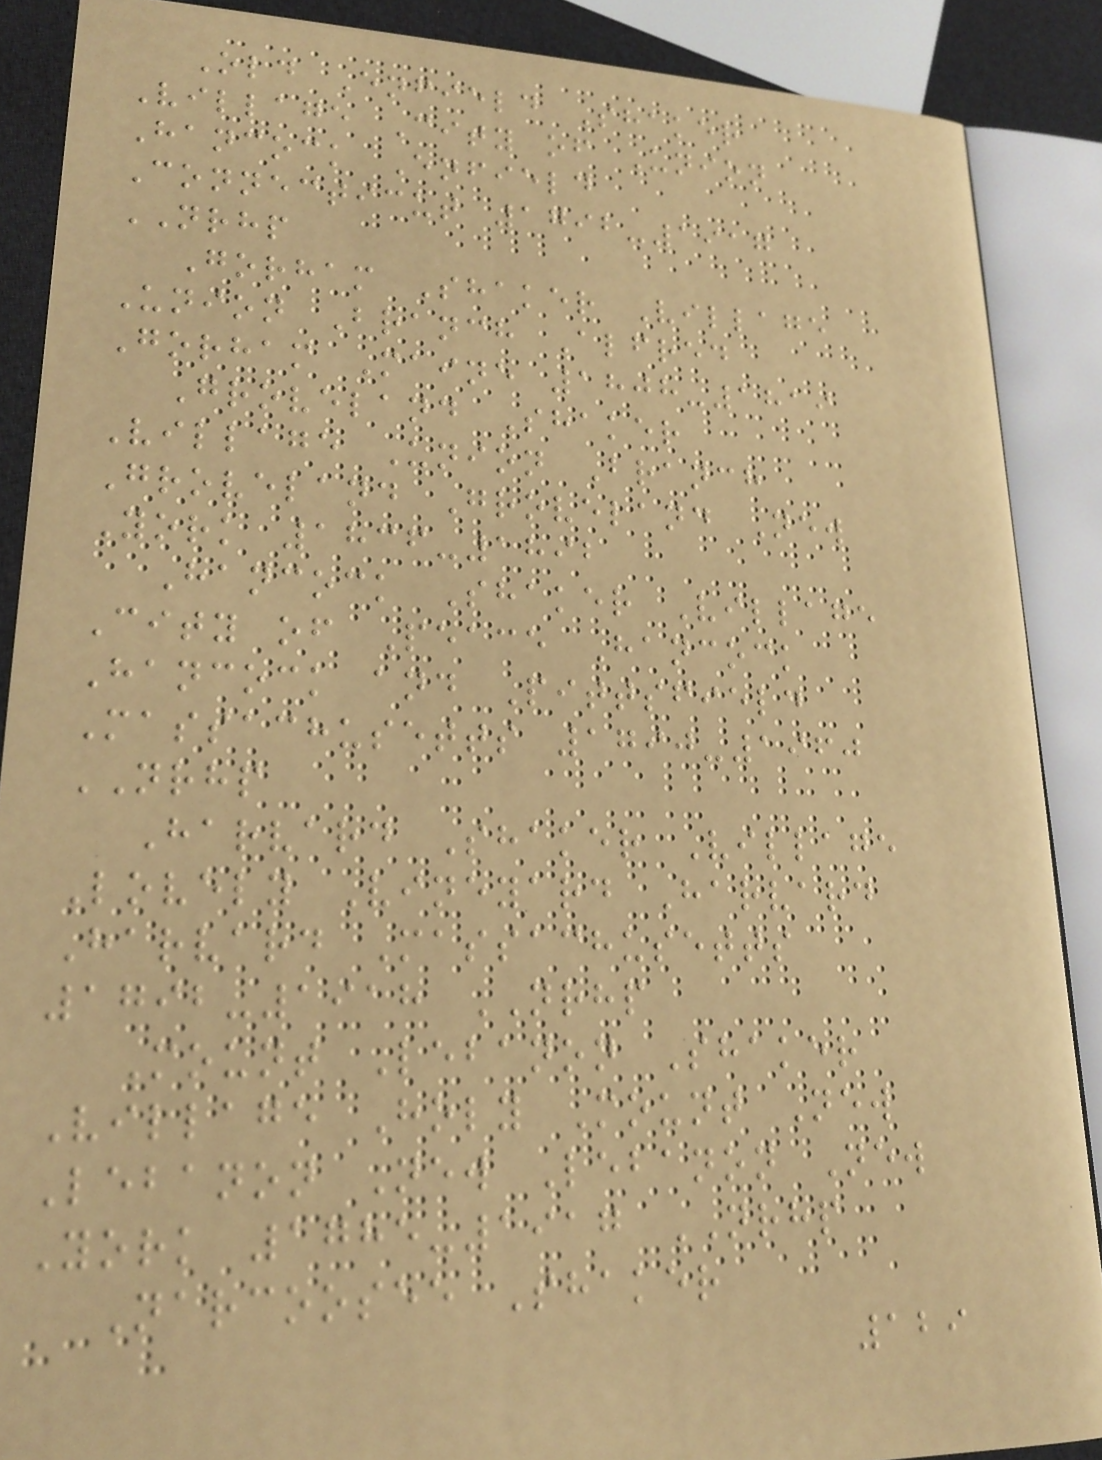Old Enfield Shaker
Village City of Union
Hancock Enfield
Connecticut 1792-1917
NRHP
Gorham Shaker Village
Union Branch Alfred
Gorham Maine 1808-1819
Groveland Shaker
Village Union Branch
Groveland Groveland New
York 1836-1892
Hancock Shaker Village
City of Peace Hancock
Hancock and Pittsfield
Massachusetts 1790-1960
NRHP
Harvard Shaker Village
Lovely Vineyard Harvard
Harvard Massachusetts
1792-1918 NRHP
Mount Lebanon Shaker
Village Holy Mount New
Lebanon New Lebanon New
York 1785-1917 NRHP
Narcoosee Shaker
129
